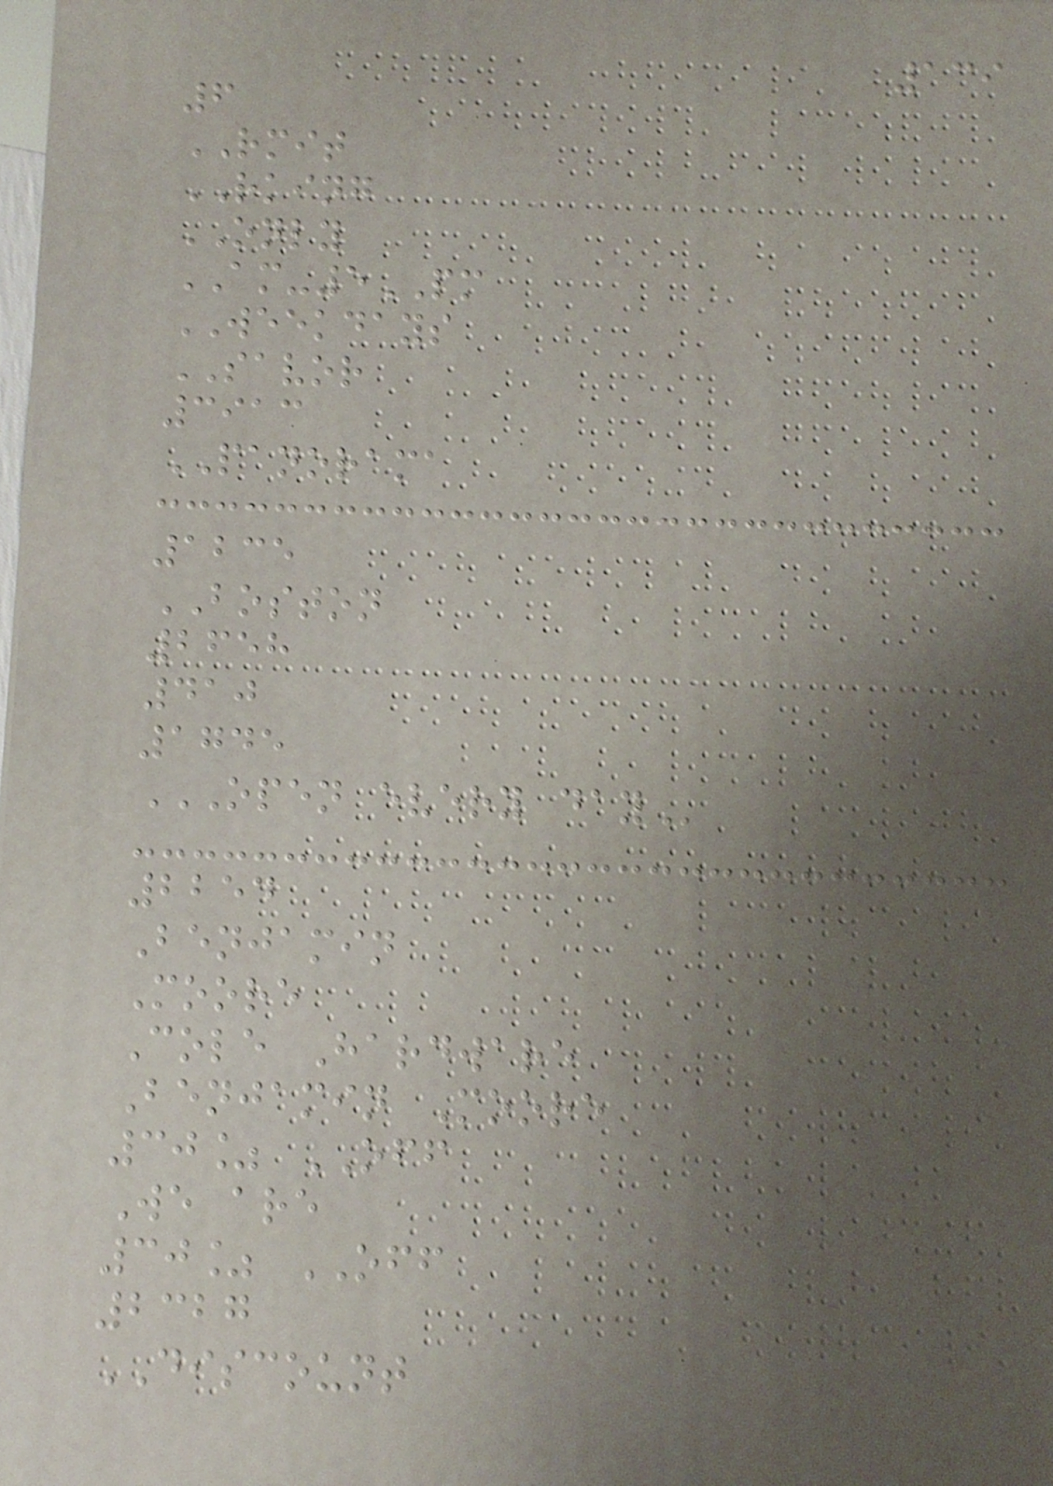139
6
RMIT
RKING
ONLY
AM-5PM
WEEKDAYS
SAVOR
3913
PANORAMA
1235
BOSTON
2658
410
1745
OPEN EVERY DAY
2254
Benjamin
Moore
Cole Hardware
Benjamin Moore
30% OFF
We are
30% OFF
2327
DISCOUNT
